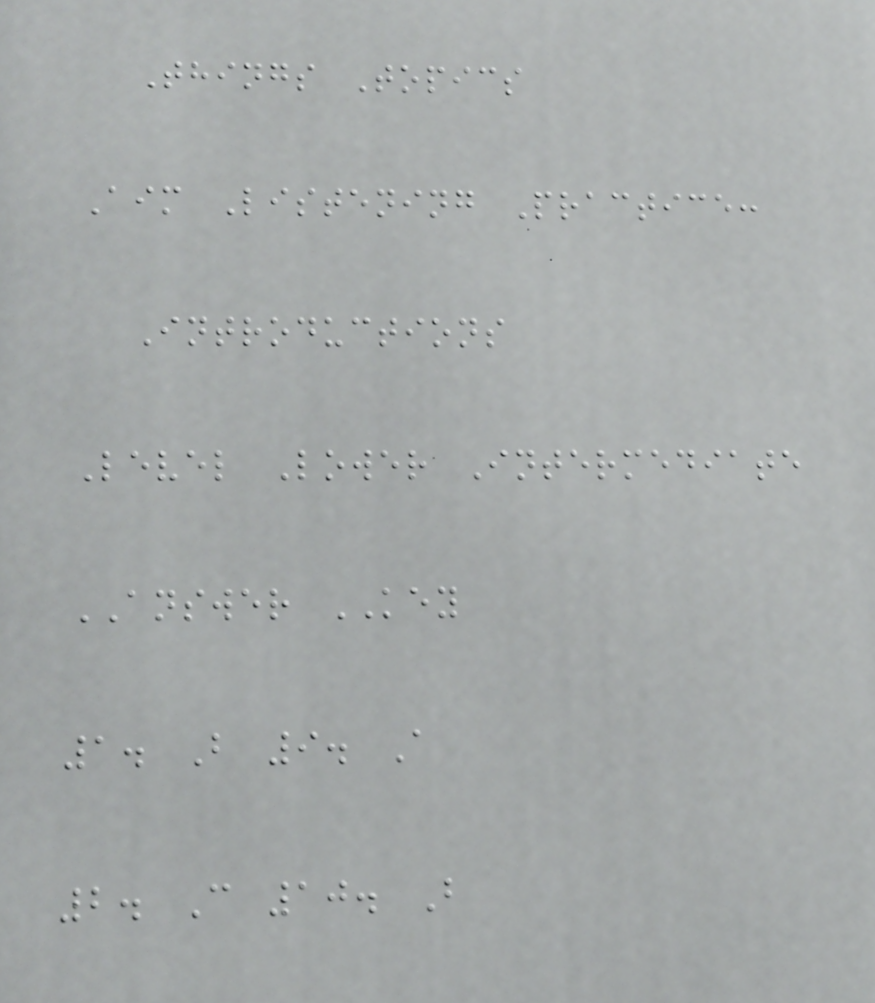Things Topics
Aim Listening Practice:
Introductions
Level Lower Intermediate
ANSWER KEY
1. B 9. A
2. C 10. B
